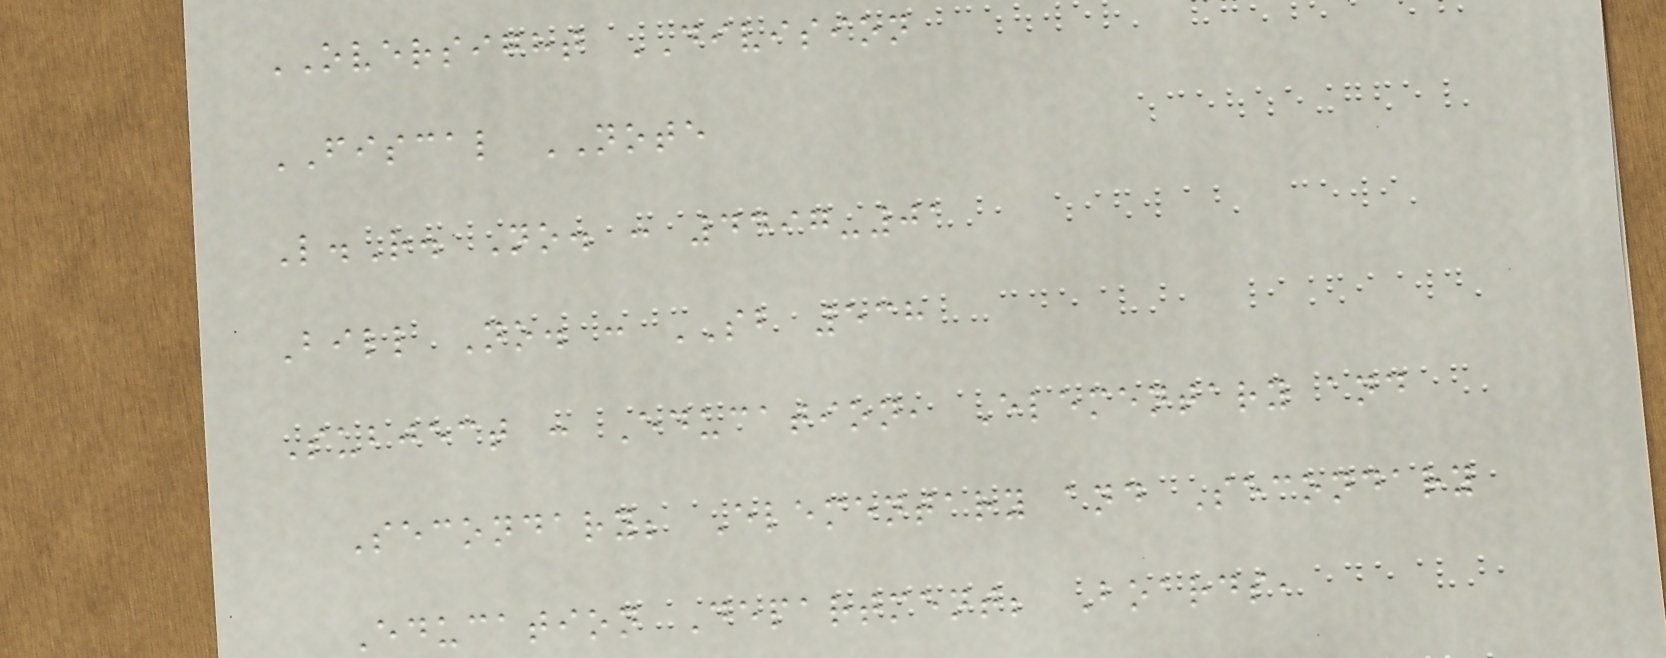OVERSIGHT DIVISION
FISCAL NOTE
L.R. No. : 4497-01
Bill No. : SB 538
Subject : Education, Elementary and
Secondary; Elementary and Secondary
Education Department; Boards,
